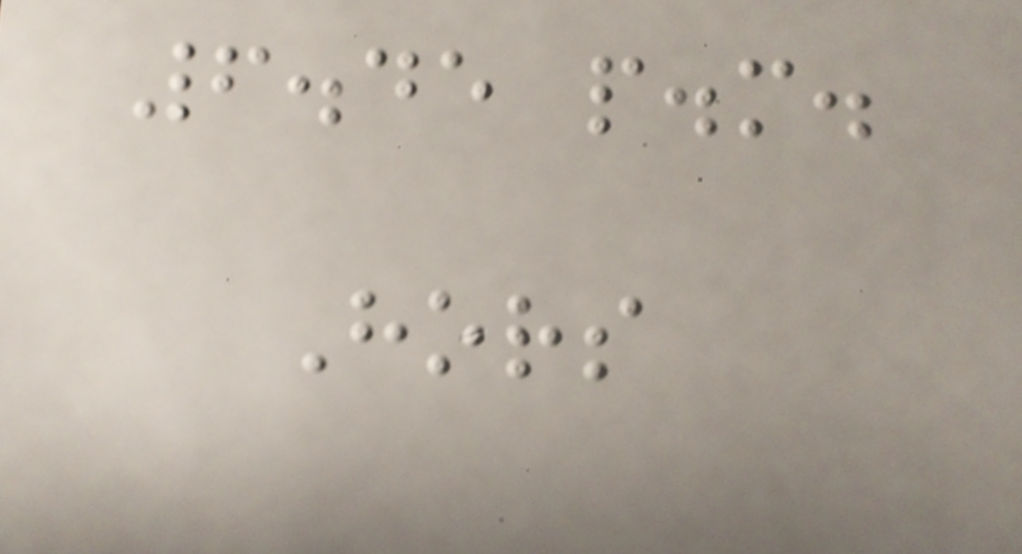6.45 p.m.
Hors
